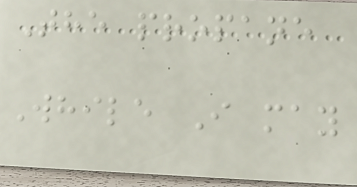The propane
While I may
